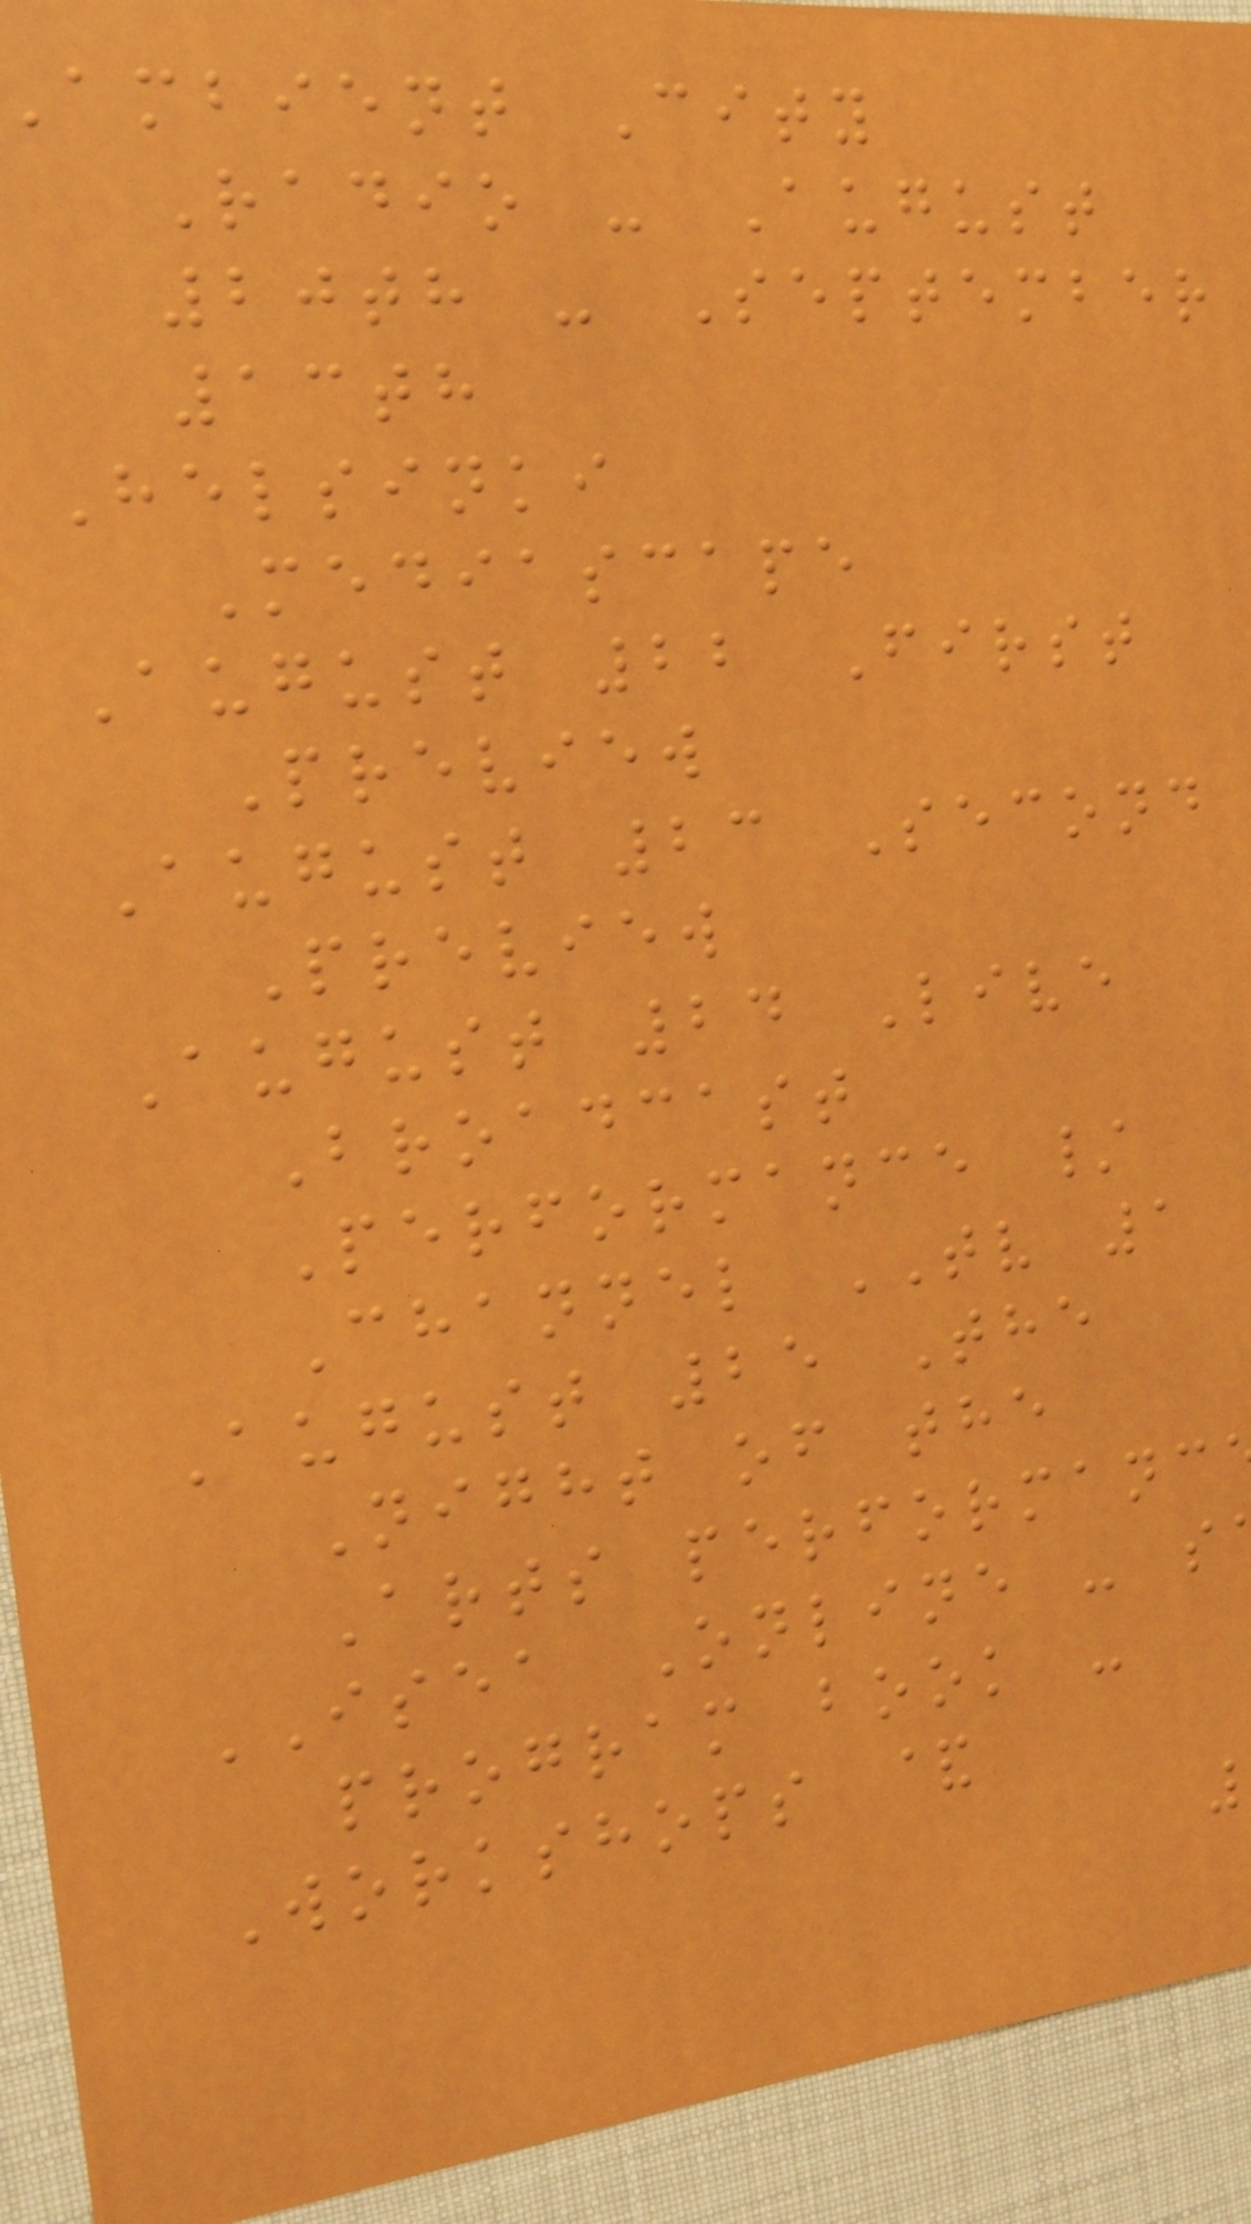ambient City
Radio - August
20th - September
13th
Helsinki
Mediascape
August 22 First
Preview
August 23 Second
Preview
August 24 Live
Broadcast
Performance /
Channel TV 1
August 25 The
Night of the
Arts performanc
ISEA Online - s
program book -
Workshops &
